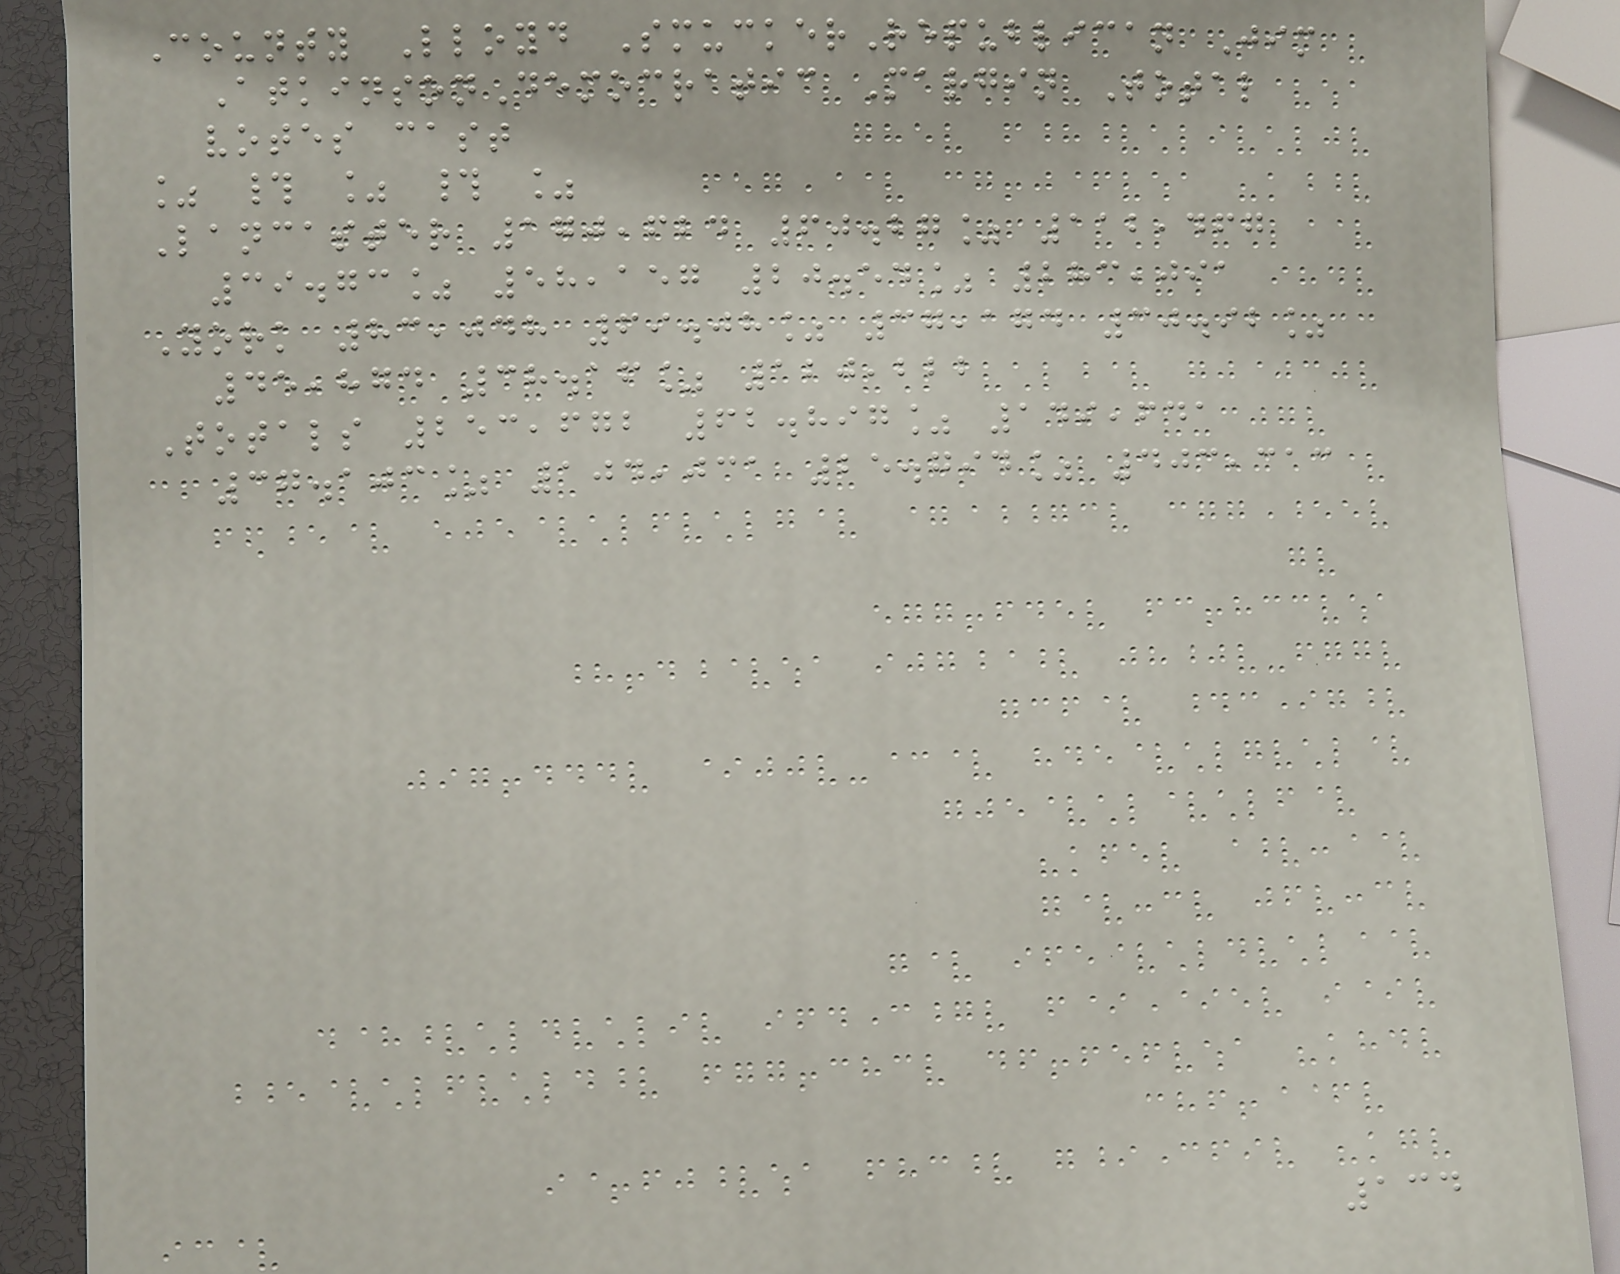County Lloyd SmuckerRepublican Jim
AtkinsonDemocratic Margin Total
votes cast
% # % # %
Lancaster 170,624 60.27% 112,467
39.73% 58,157 20.54% 283,091
York 83,048 69.08% 37,174 30.92%
45,874 38.16% 120,222
Totals 253,672 62.897% 149,641
37.103% 104,031 25.794% 403,313
134
